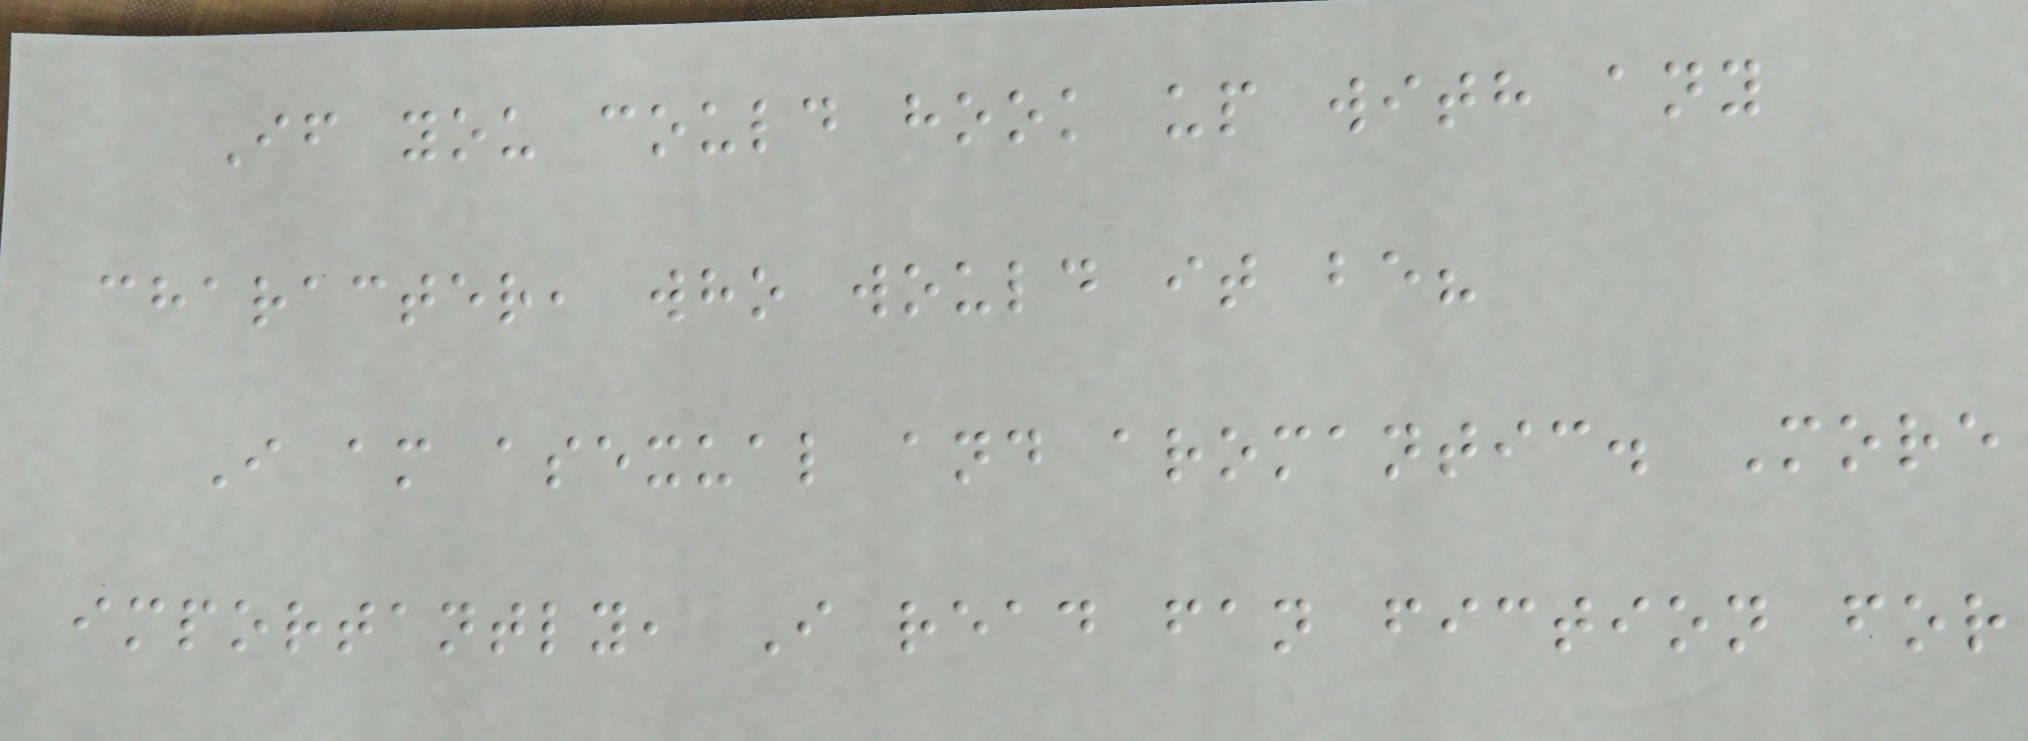If you could hook up with any
character, who would it be?
I am asexual and aromantic. More
importantly, I read fan fiction for
